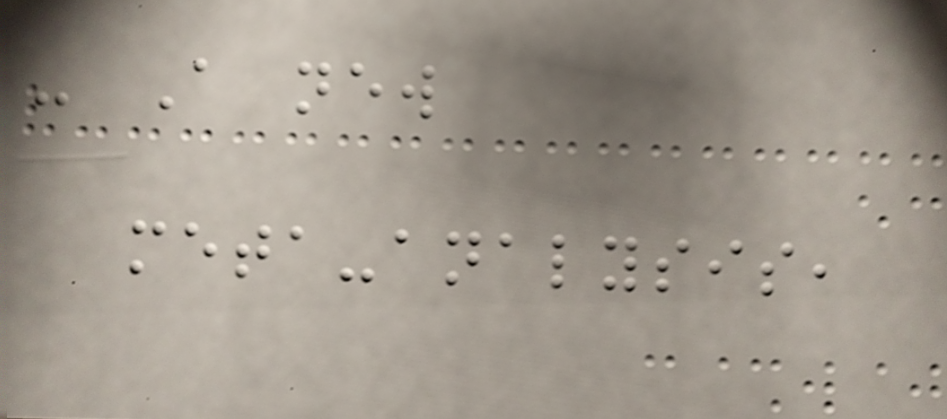- A new
meta-analysis,
